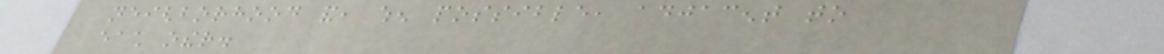neighborhood and, when possible, adjacent to
each other.
